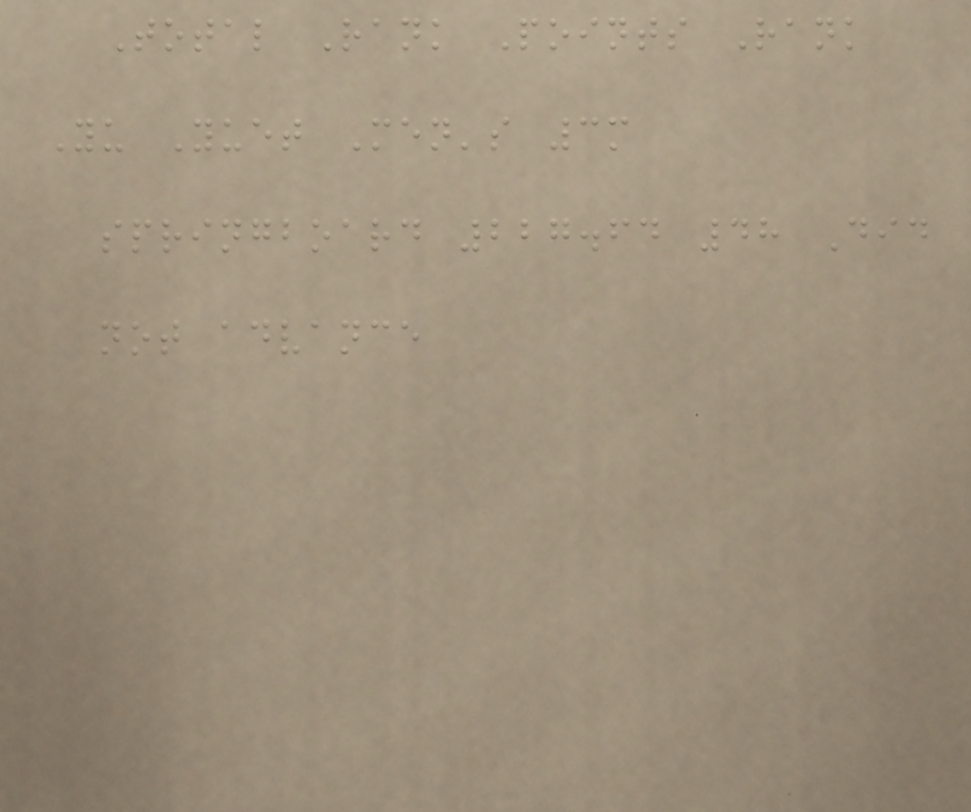Total Rank Points Rank
Yu Yuet Men's 3m
springboard 227.64 48 Did
not advance
